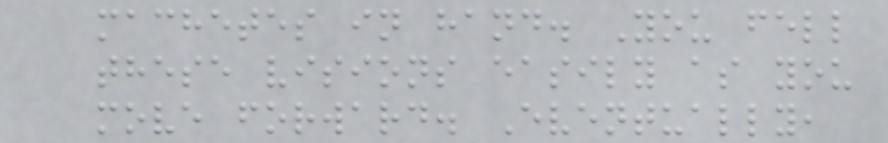machetes in hand. You fell
these visions easily as you
move forward. Eventually,
